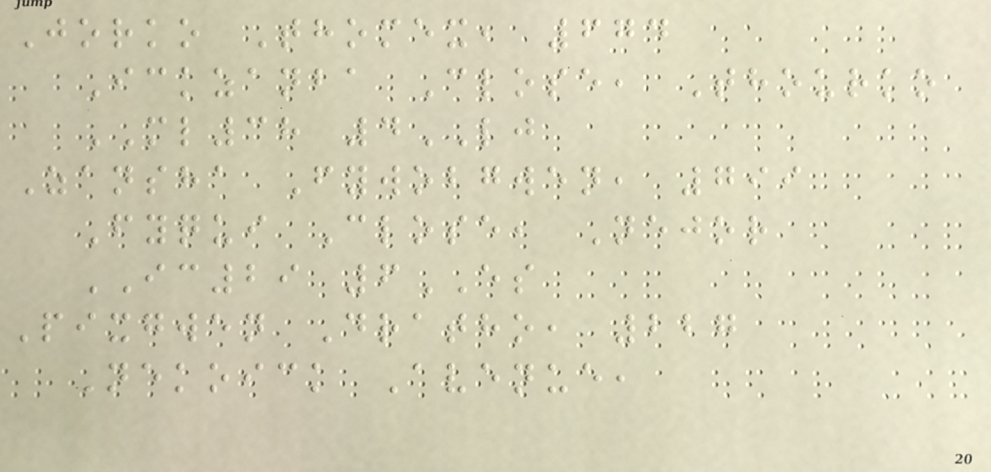Jorko Thomex, 674
Ickzanba Close, Thourko
ML38 4LJ
Zansha Fywobgwen, 799
Fyqui Close, Nejor
IC29 6ES
Pixgwen Dratho, 227
Nekoick Avenue,
